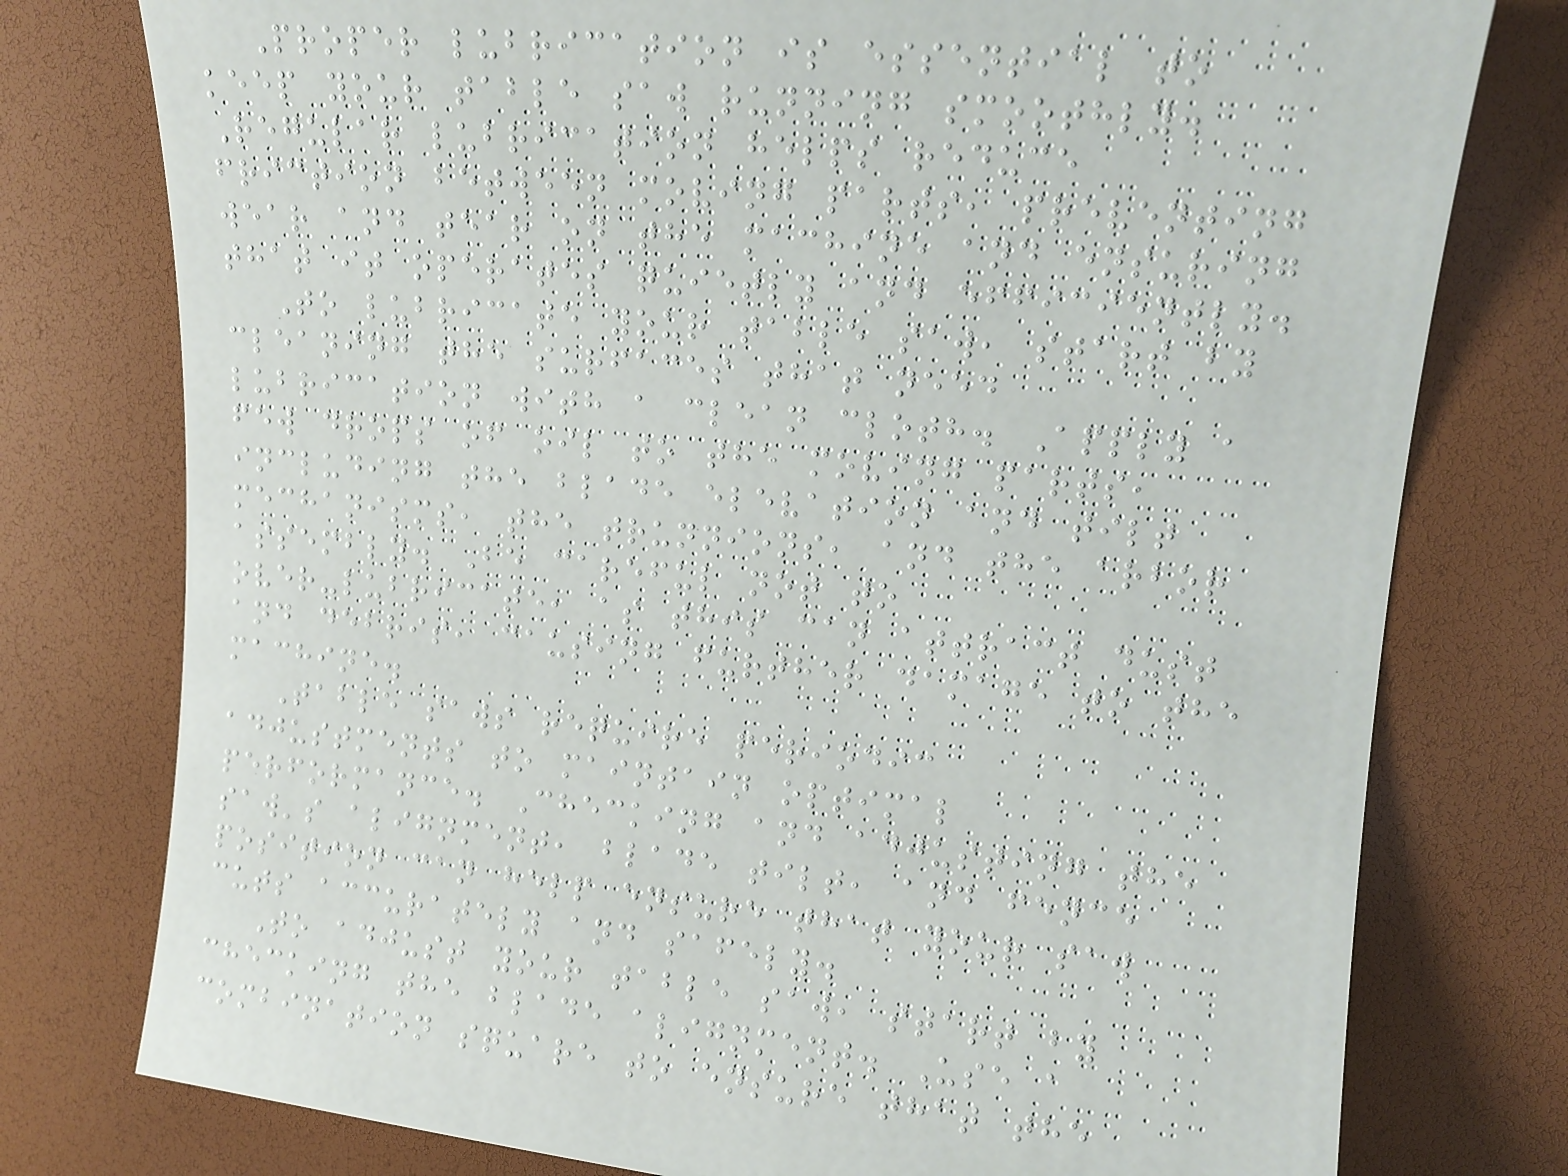Proper lubrication is essential to
keep your table saw running smoothly.
Regular lubrication helps reduce
friction between moving parts, preventing
wear and tear on the machine and ensuring
that it operates quietly and efficiently.
To lubricate your table saw, start by
cleaning the surfaces that need
lubrication with a clean cloth. Apply a
few drops of oil to the moving parts,
including the blade elevation and tilt
mechanisms, the trunnions, and the arbor
assembly. Be careful not to
over-lubricate, as this can attract dust
and debris, causing further damage to the
machine.
Table saws require periodic
adjustments to maintain optimal
performance. Checking and adjusting the
saw's alignment, blade tilt, and fence
position can help ensure that your saw
cuts accurately and safely.
To adjust your table saw, start by
checking the blade alignment. Use a
combination square to ensure that the
